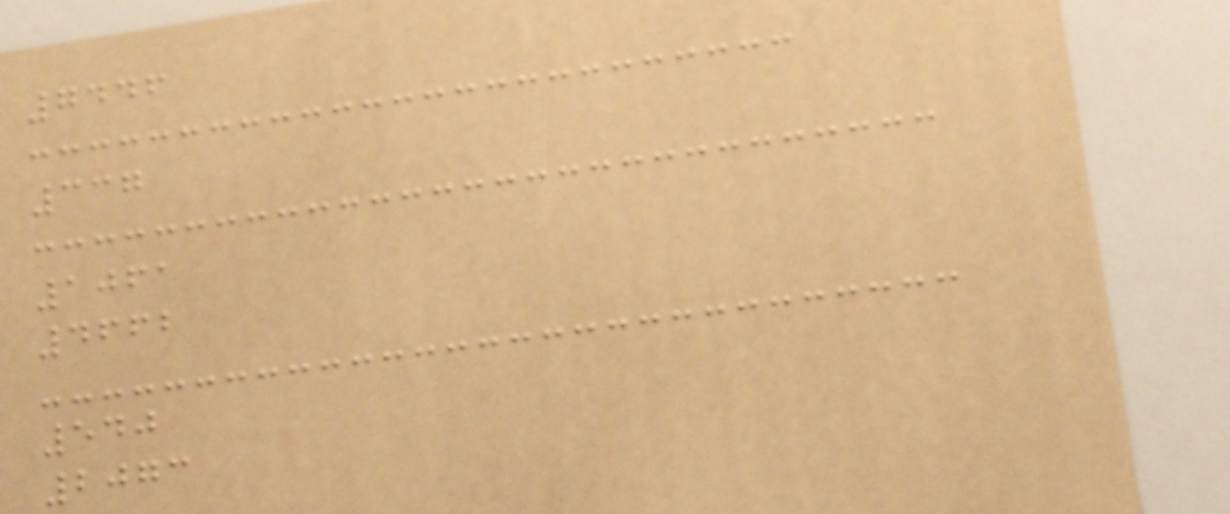7446
337
1061
4662
540
2073
